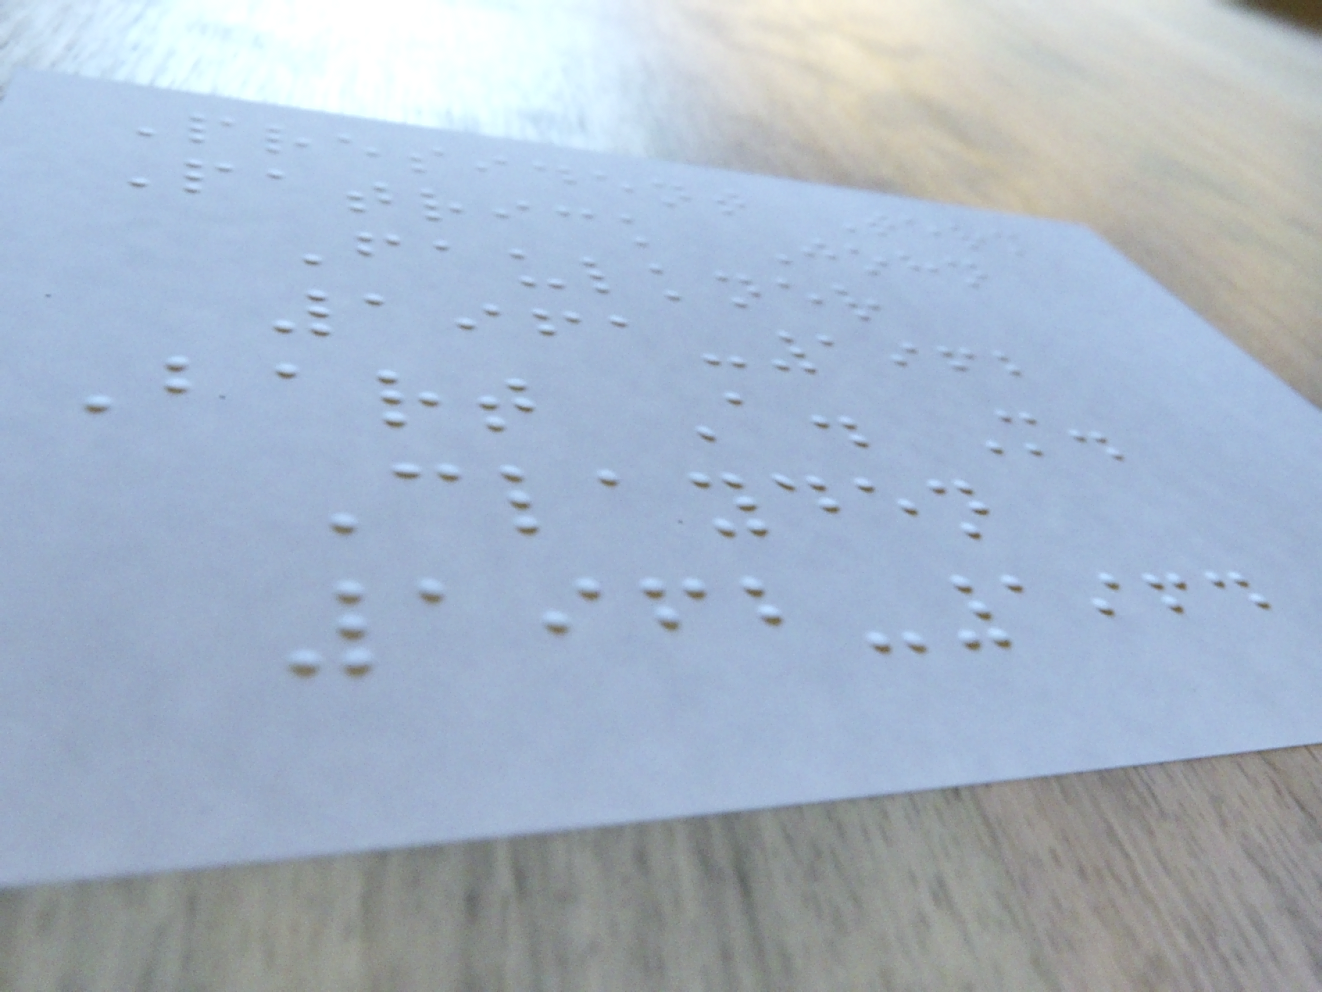President Term
Patrick John
Faulkner
1961-1962
Bart A. M.
Clayden
1962-1964
